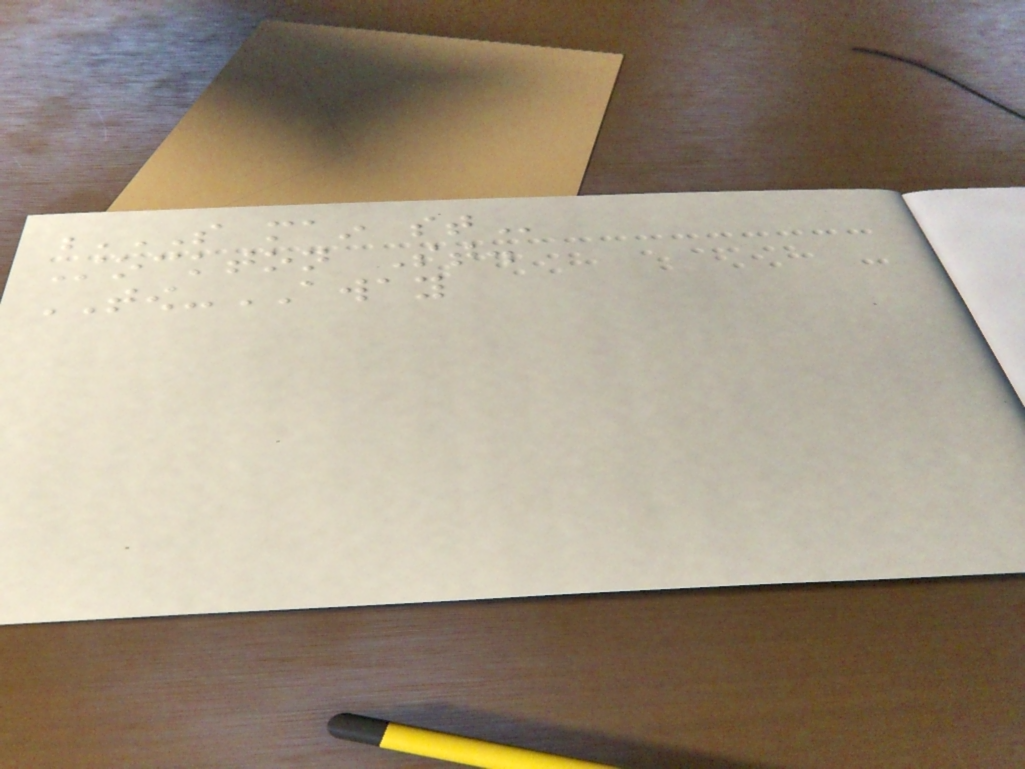S MAIN ST
Stockton St.
TOW-AWAY
